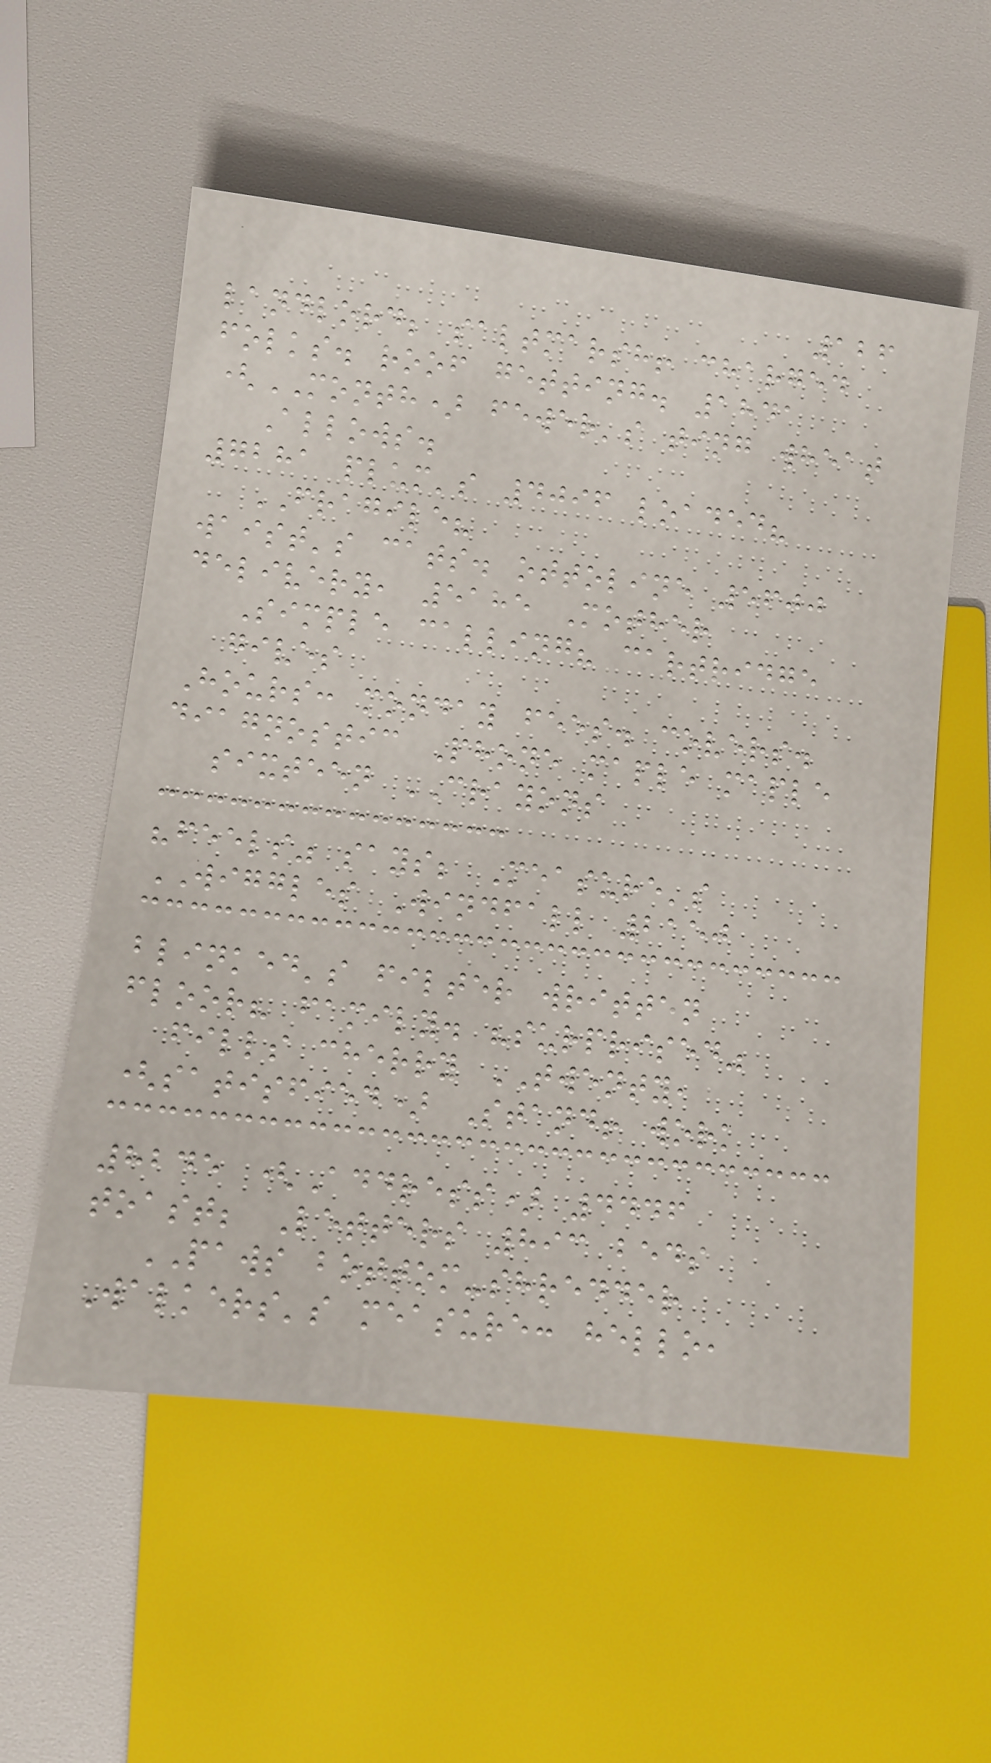126
landlord; saltmarsh! charged
folks. roof getting. 1841
(MONTH) fewer's ting wheat
Allows.
7281 plum's 4096 loaded?
FRAGILE?
waist's cats. ottoline 5600
delivery, 5185 Mother
Simple calling? cartridge
gives
Hours: monday fees. covers.
diagnostic Phone maple maple
sixteen CRAYONS
"feels" says; Measure's
WIGGLES Windfall 2150
blinked's filter written
floor? family. "surprised"
fills cherry TWENTY,
(satisfied) Stand! work
8245 (Address) 4446
toast; Letters 893 beds
PAWS bottom-shredder
Walkers's measure: hello,
